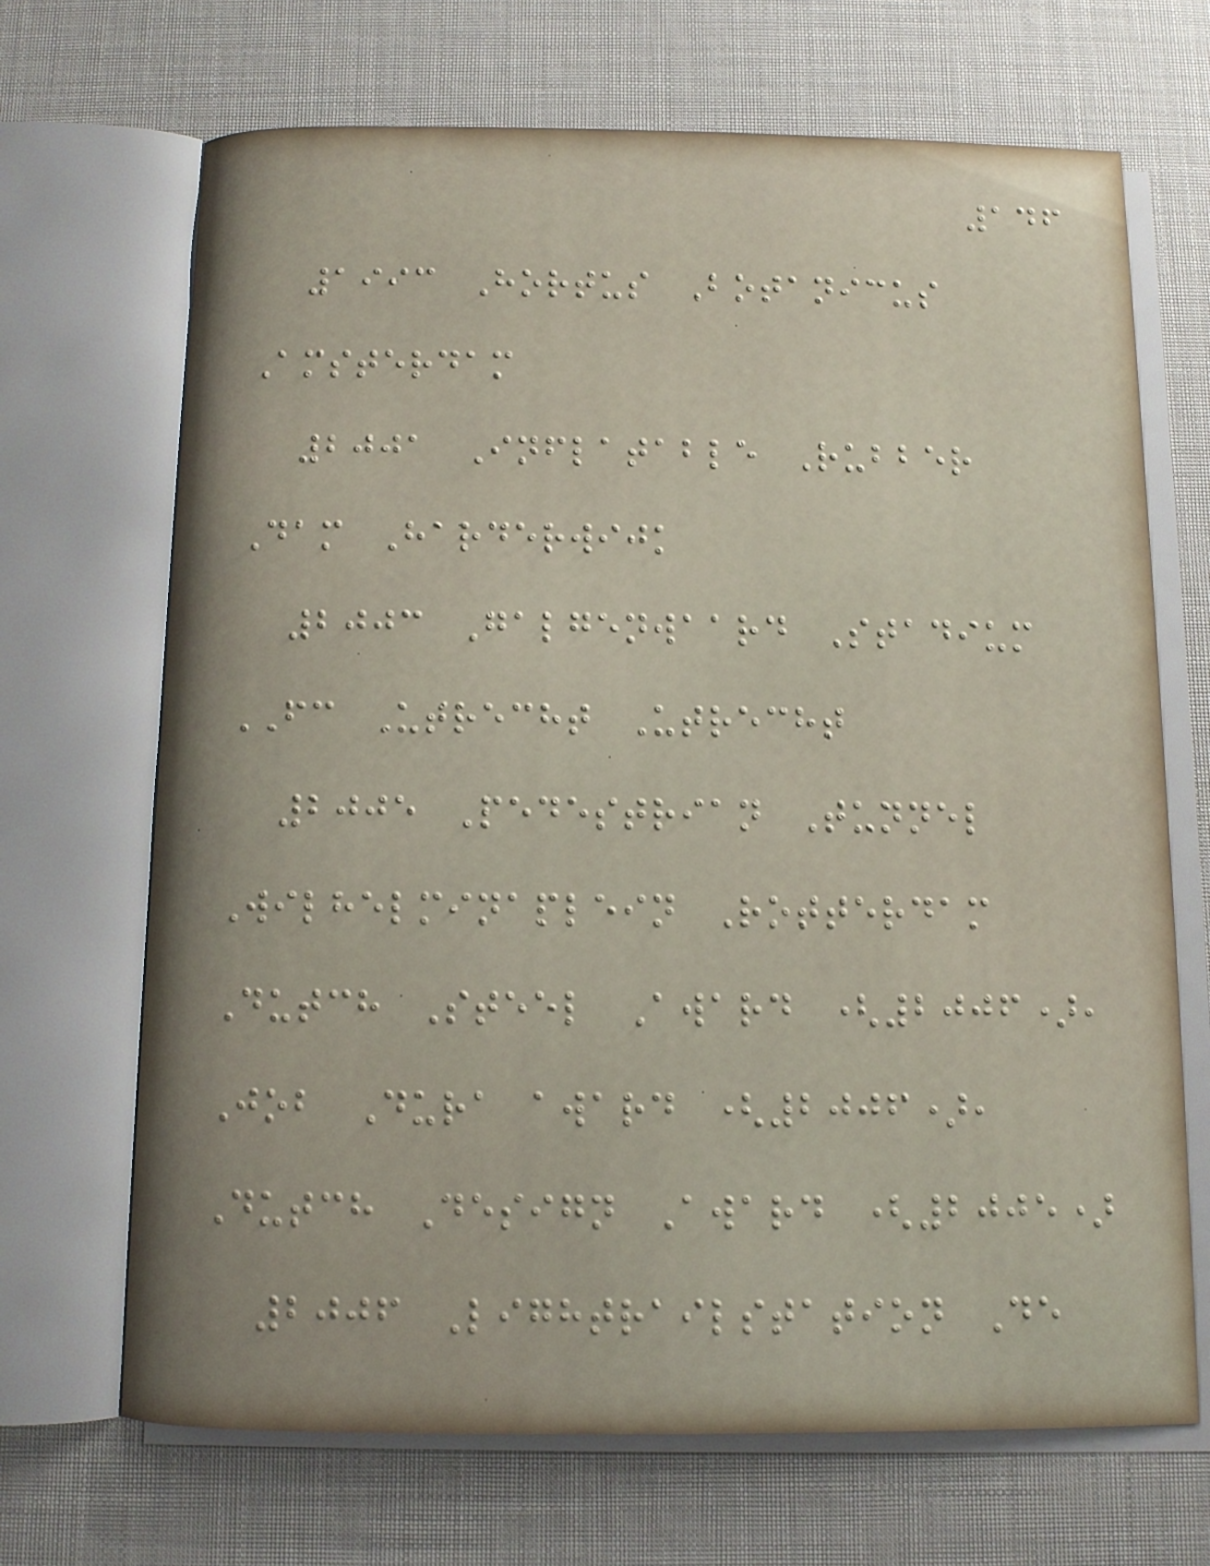146
1993 Hortus Botanicus
Amsterdam
2001 Inflatable Rubber
Dam Harderwijk
2003 Galgenwaard Stadium
FC Utrecht Utrecht
2005 Pedestrian Tunnel
Wilhelminaplein Rotterdam
Dutch Steel Award (2006),
Job Dura award (2006),
Dutch Design Award (2005)
2006 Lightrailstation De
